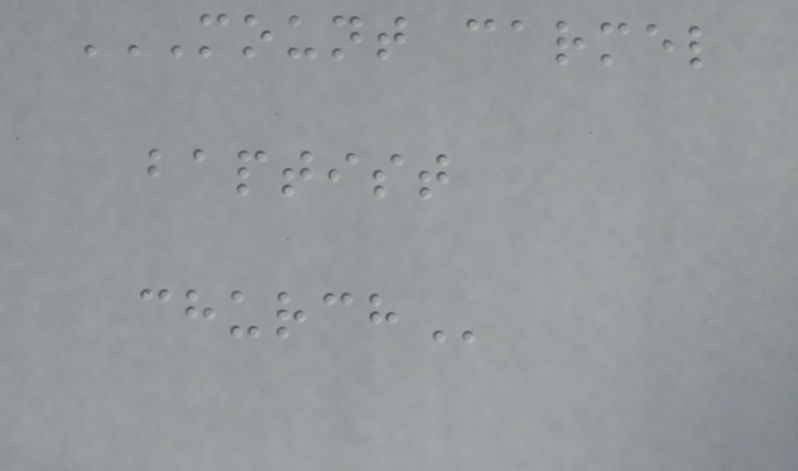MOUNT CARMEL
BAPTIST
CHURCH
